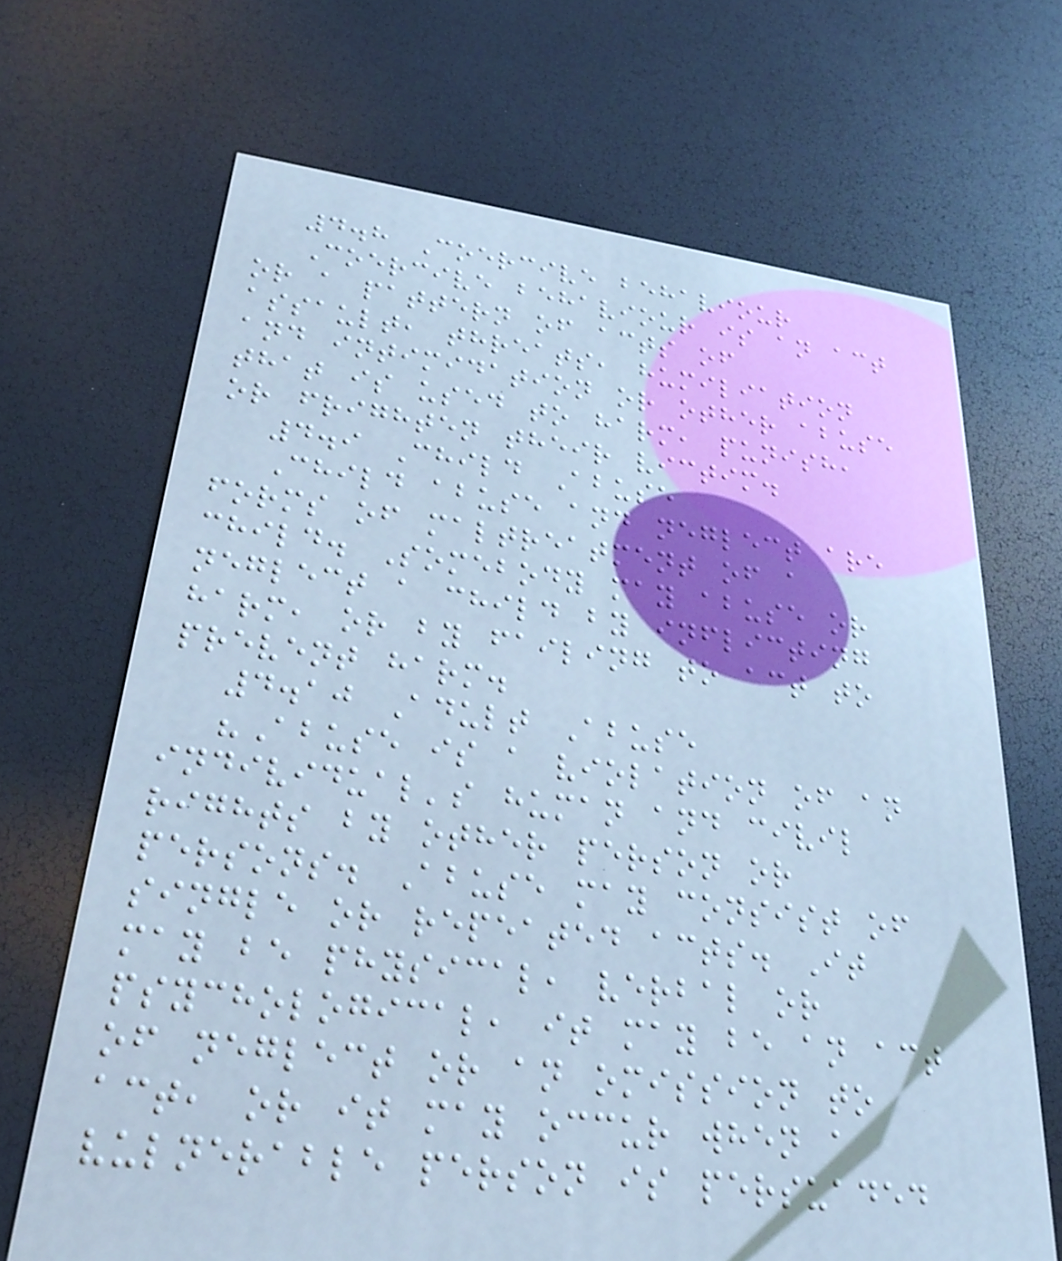4.8 Coercive behaviour
Coercive behaviour is an act
or a pattern of acts of
assault, threats, humiliation
and intimidation or other abuse
that is used to harm, punish,
or frighten their victim.
4.9 Child Abuse
Child abuse and neglect are
forms of maltreatment of a
child. Somebody may abuse or
neglect a child by inflicting
harm, or by failing to act to
prevent harm.
4.10 Adult Abuse
"Abuse is a violation of an
individual's human and civil
rights by other person or
persons. Abuse may consist of
single or repeated acts. It
may be physical, verbal or
psychological, it may be an act
of neglect or an omission to
act, or it may occur when a
vulnerable person is persuaded
